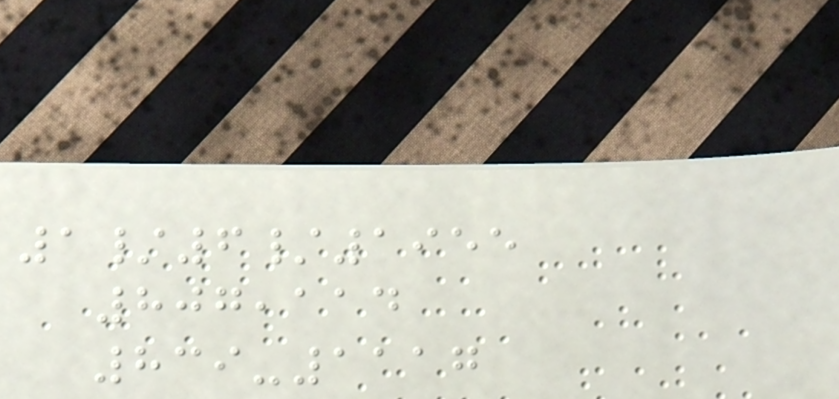1/6/1955
807,114
839-1117
